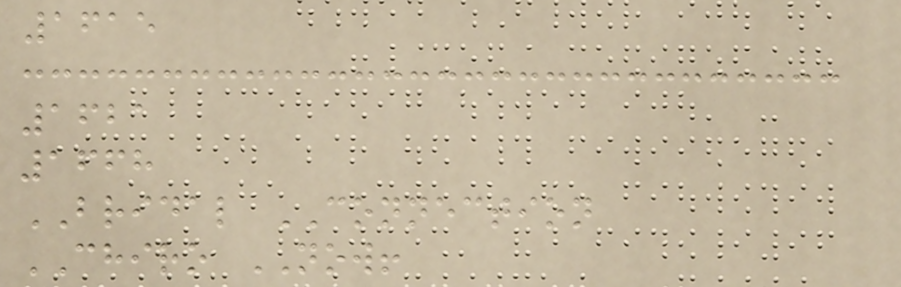1615
1621
1668
BRIDAL CONNECTION
CHIRO NOW!
